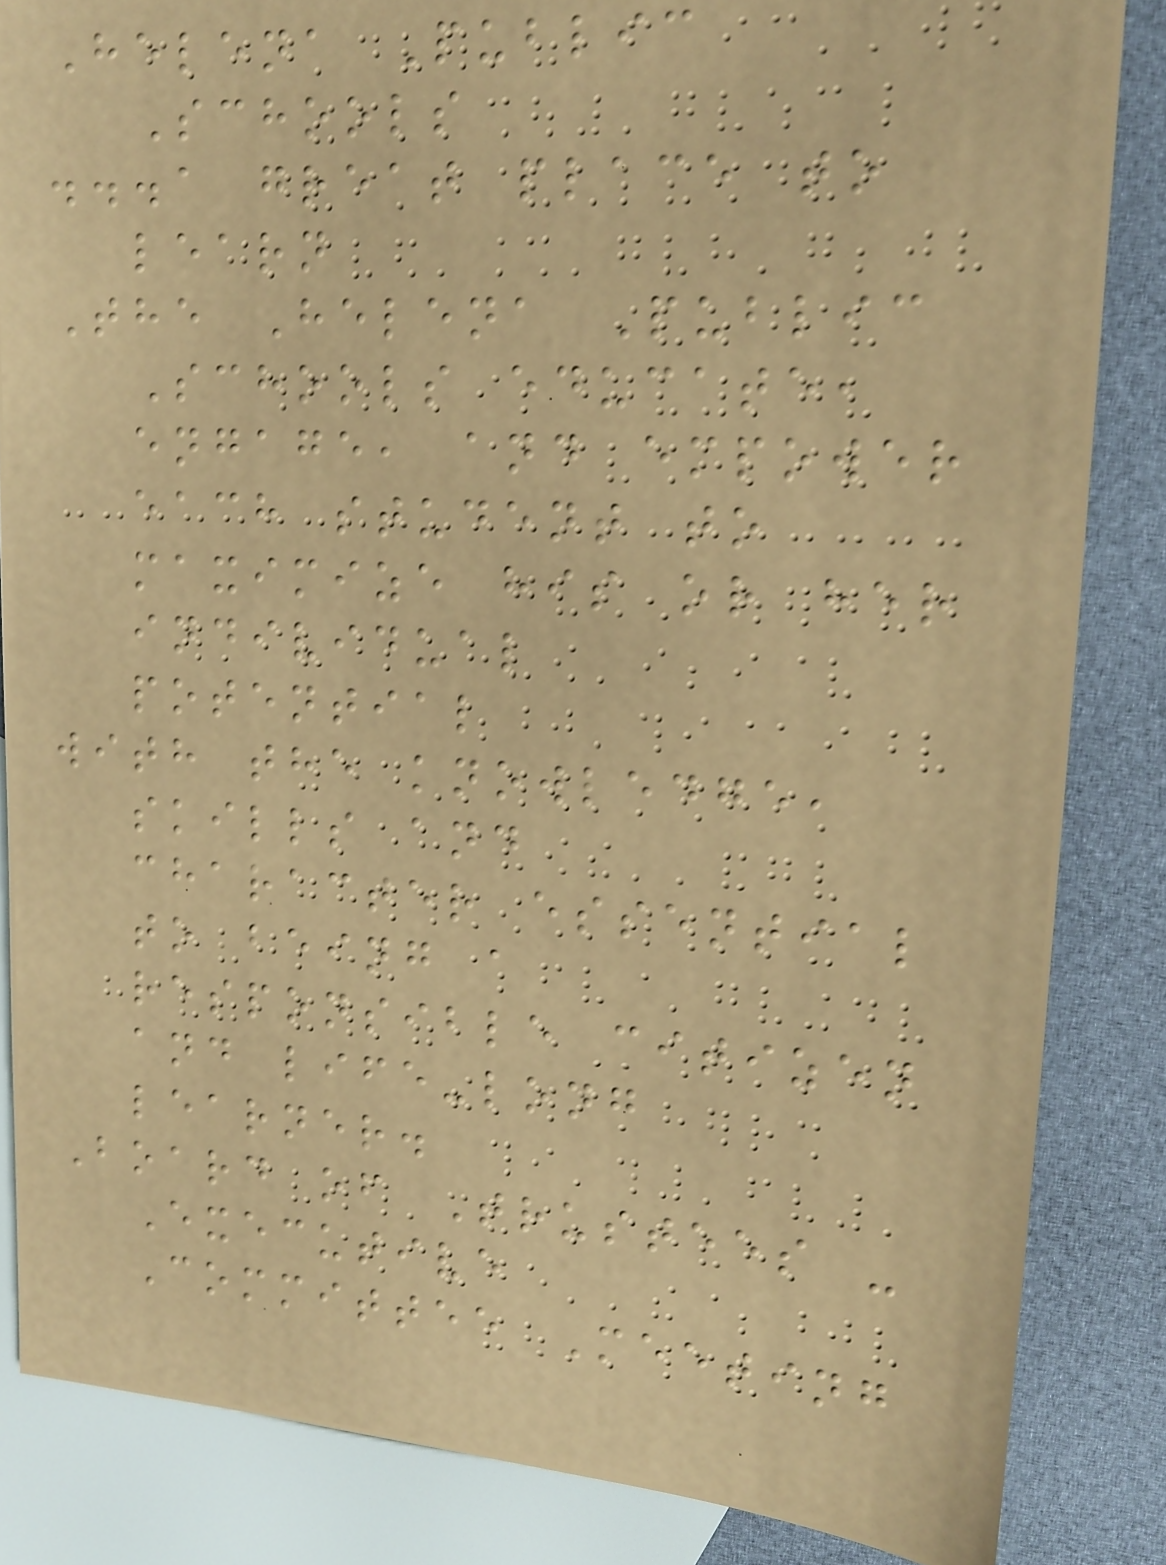Helena Public
Schools
...a great place to
learn
The Helena Public
Schools educate,
engage, and empower
each student to
maximize his or her
individual
potential
with the knowledge,
skills and
character essential
to being a
responsible citizen
and life-long
learner.
Board of Trustees -
Executive
Committee Meeting
